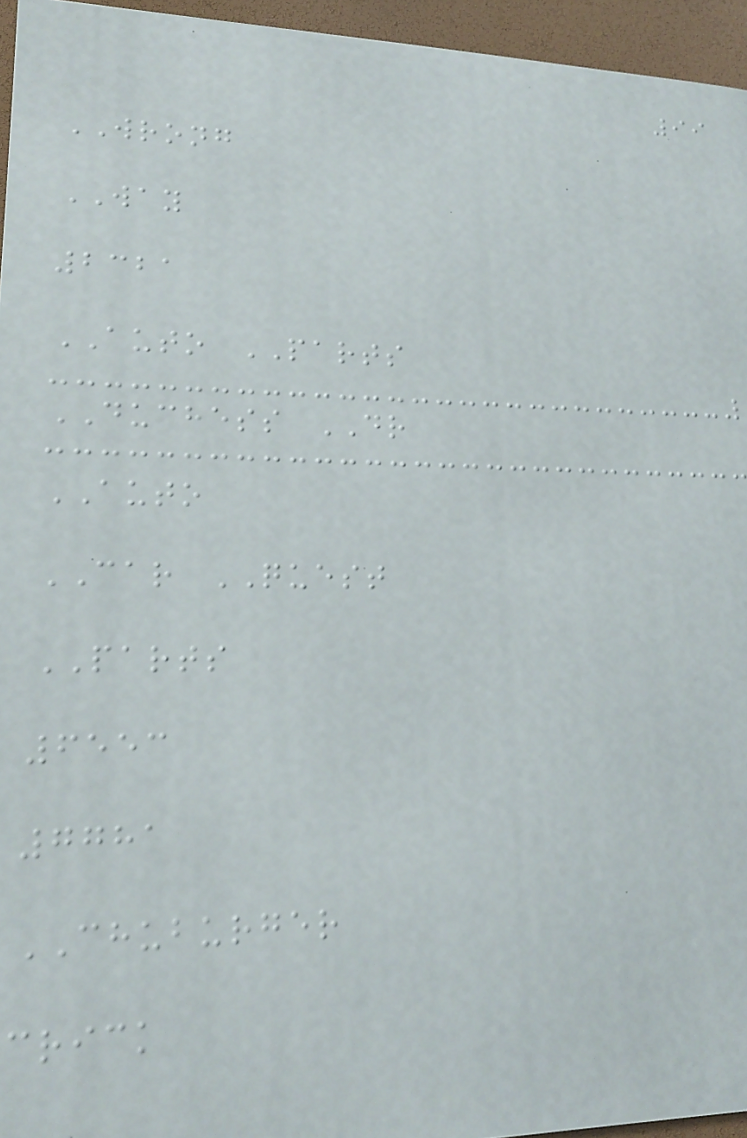99
WRONG
WAY
2321
AUTO PARTS
DUCHESS DR
AUTO
CAR QUEST
PARTS
6553
7781
CHUBURGER
crick
